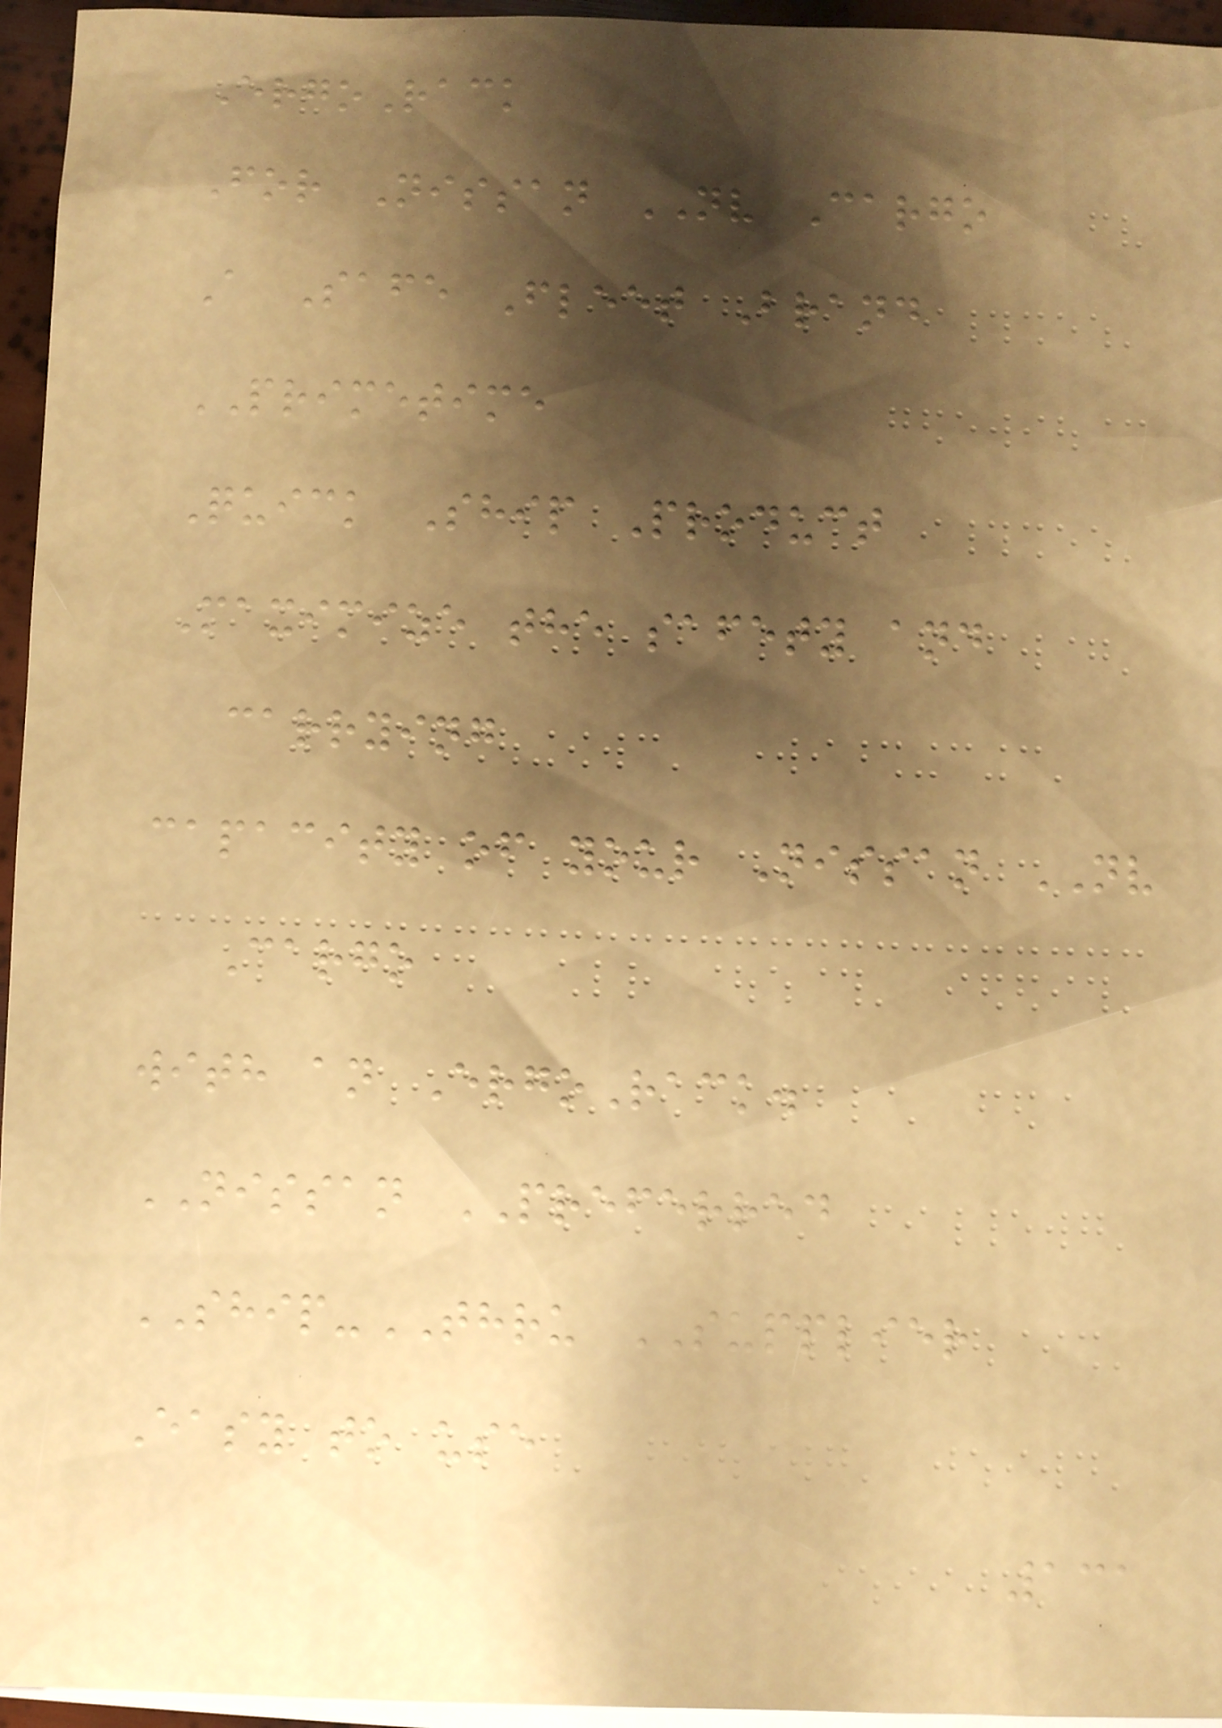ErgoRack
For Nissan NV Cargo
A Safe Fleet Brand
PRIMETIME
Quick Ship Product
Maximize the safety and
carrying
capacity of your Nissan NV
Cargo
with an ErgoRack.
NISSAN PREFERRED
SHIP-THRU SUPPLIER
Easy to use
131
